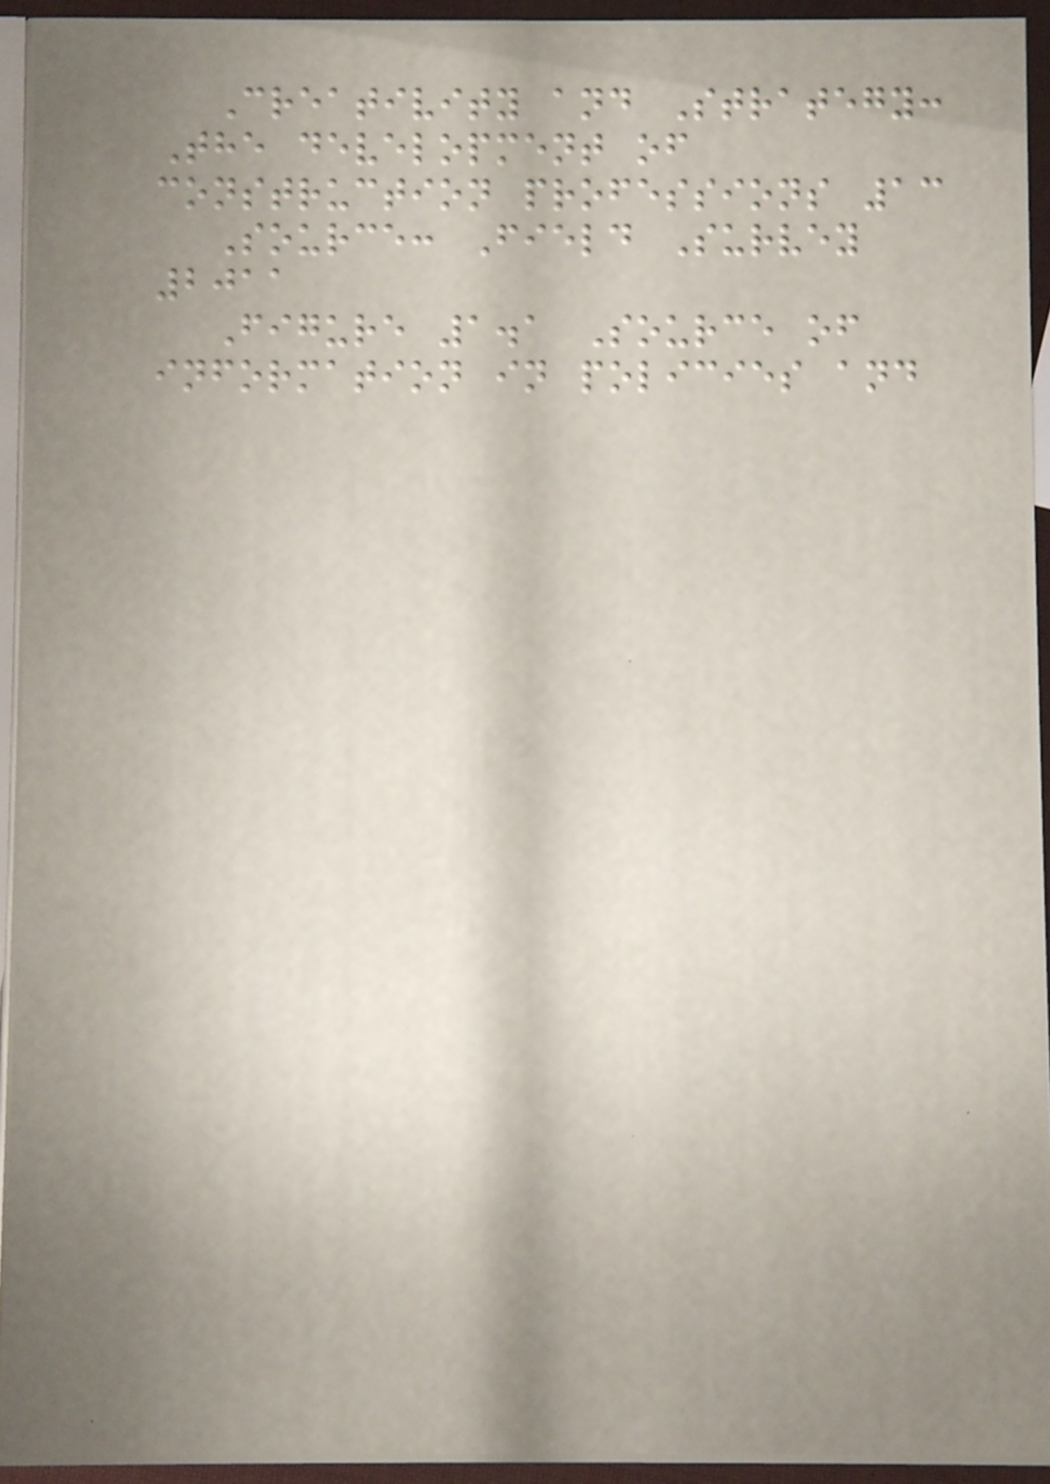Creativity and Strategy:
The development of
construction professions 13
Source: Field Survey
2011
Figure 1.1 Source of
information in policies and
